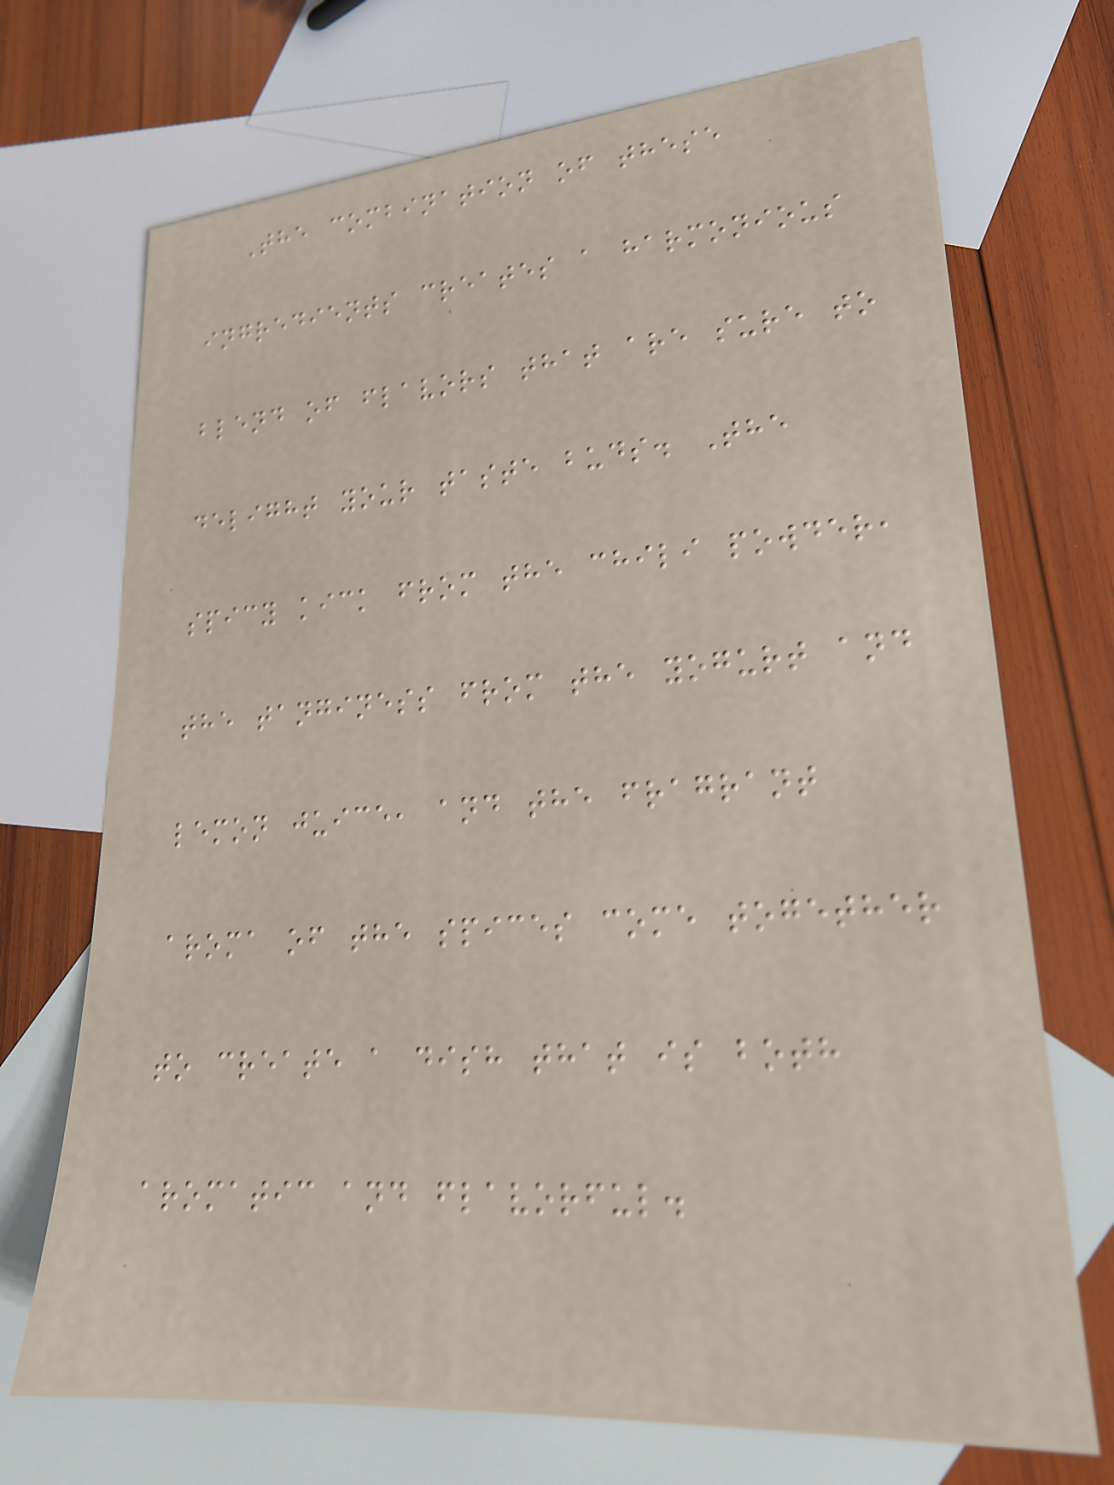The combination of these
ingredients creates a harmonious
blend of flavors that are sure to
delight your taste buds. The
spicy kick from the chili powder,
the tanginess from the yogurt and
lemon juice, and the fragrant
aroma of the spices come together
to create a dish that is both
aromatic and flavorful.
